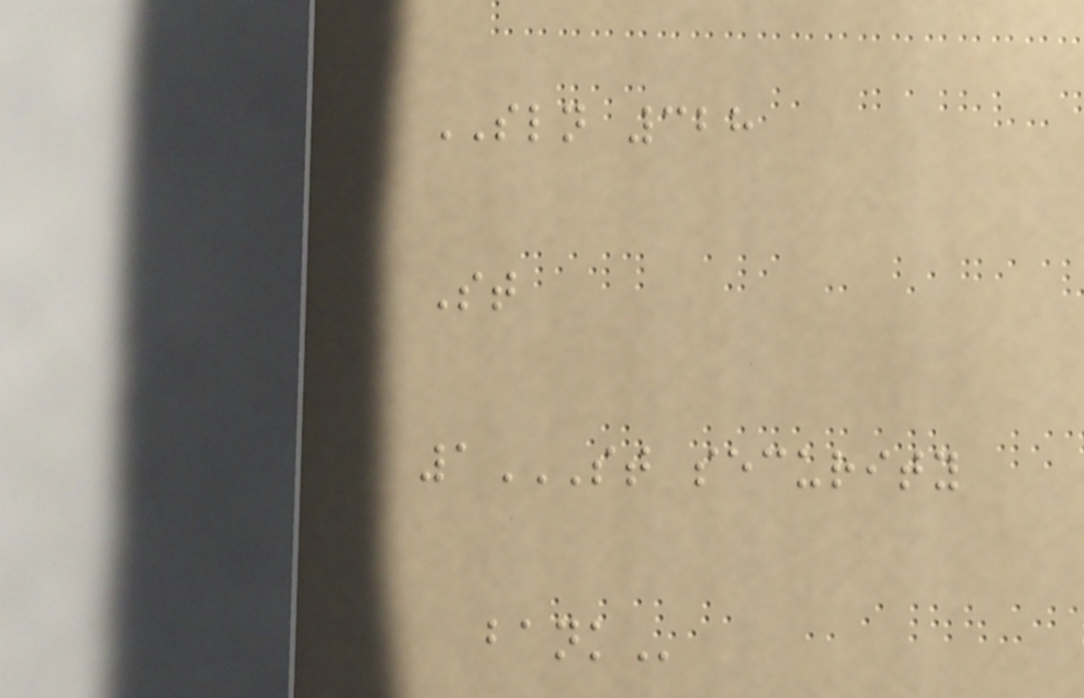SLN 328
St
1ST SECURITY
BANK
